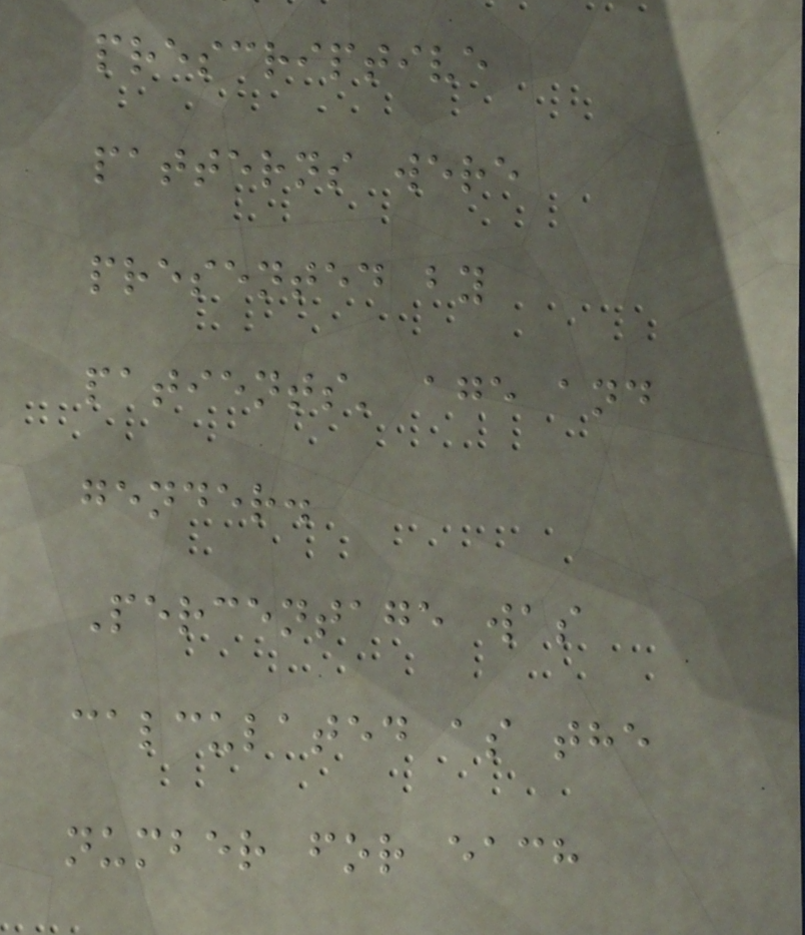prescriptive
patterns were
presented by
patients' age and
gender.
Percentage was
calculated as the
number for each
